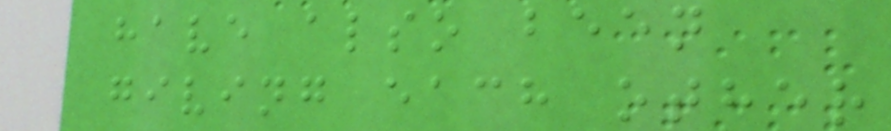have also been
giving each other
